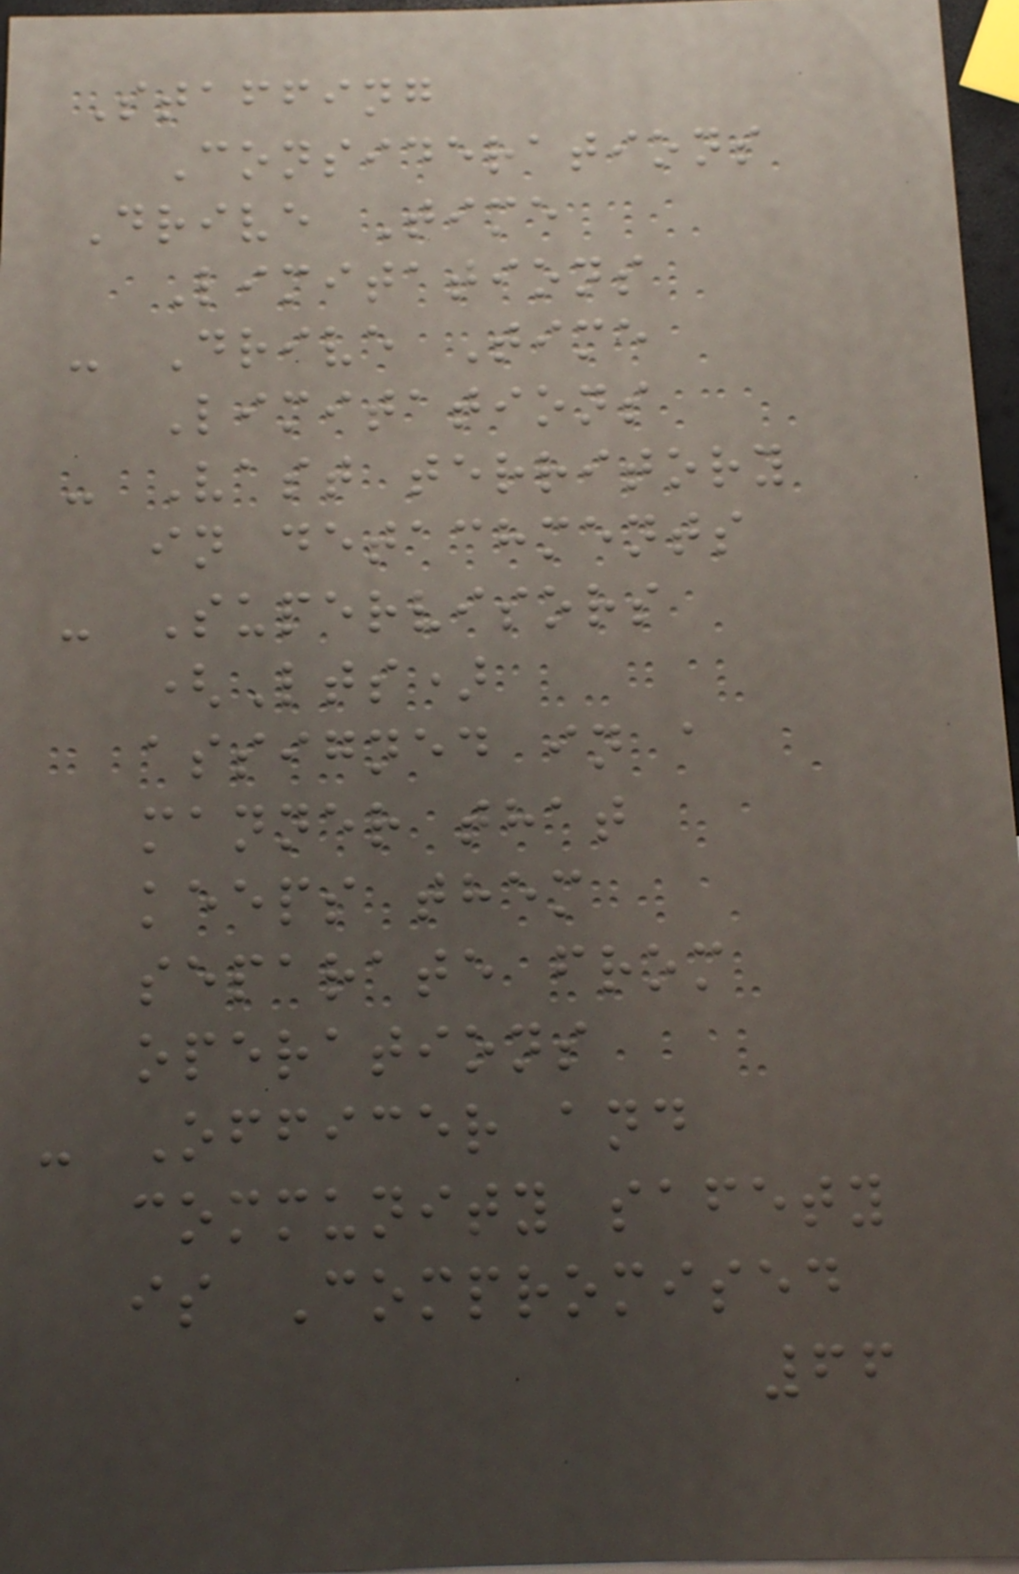Staffing
Considerations
Drive Time
Limitations
- Drive Time
Limitations
- Vast territory
in detachments
- Supervisors
(Lts)
assigned in a
manner that
keeps them
separate from
operations
- Officer and
community safety
is Compromised
66
